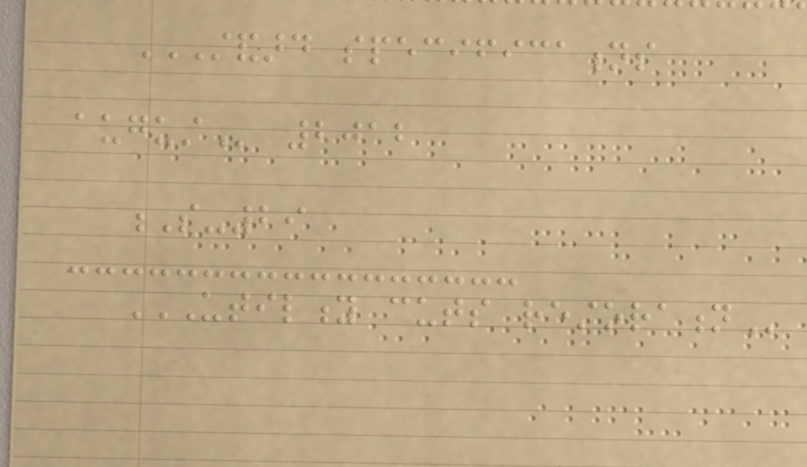STANDARD SPECIFICATIONS
AUGUST 2012
S-29
UTILITY CUTS RESTORATION
